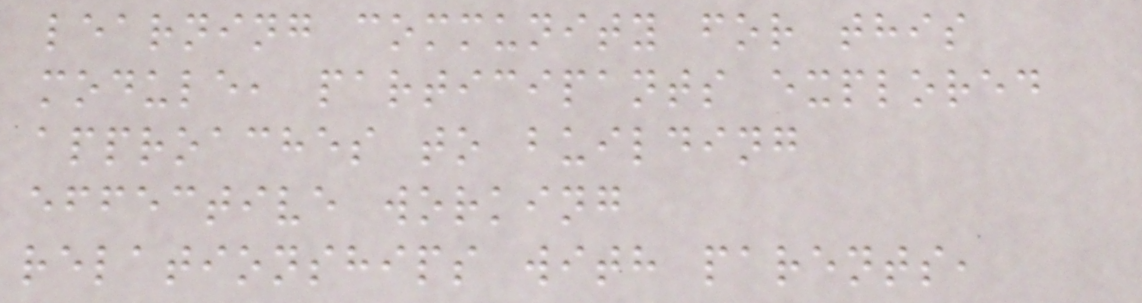learning community for this
module, participants explored
approaches to building
effective working
relationships with parents,
